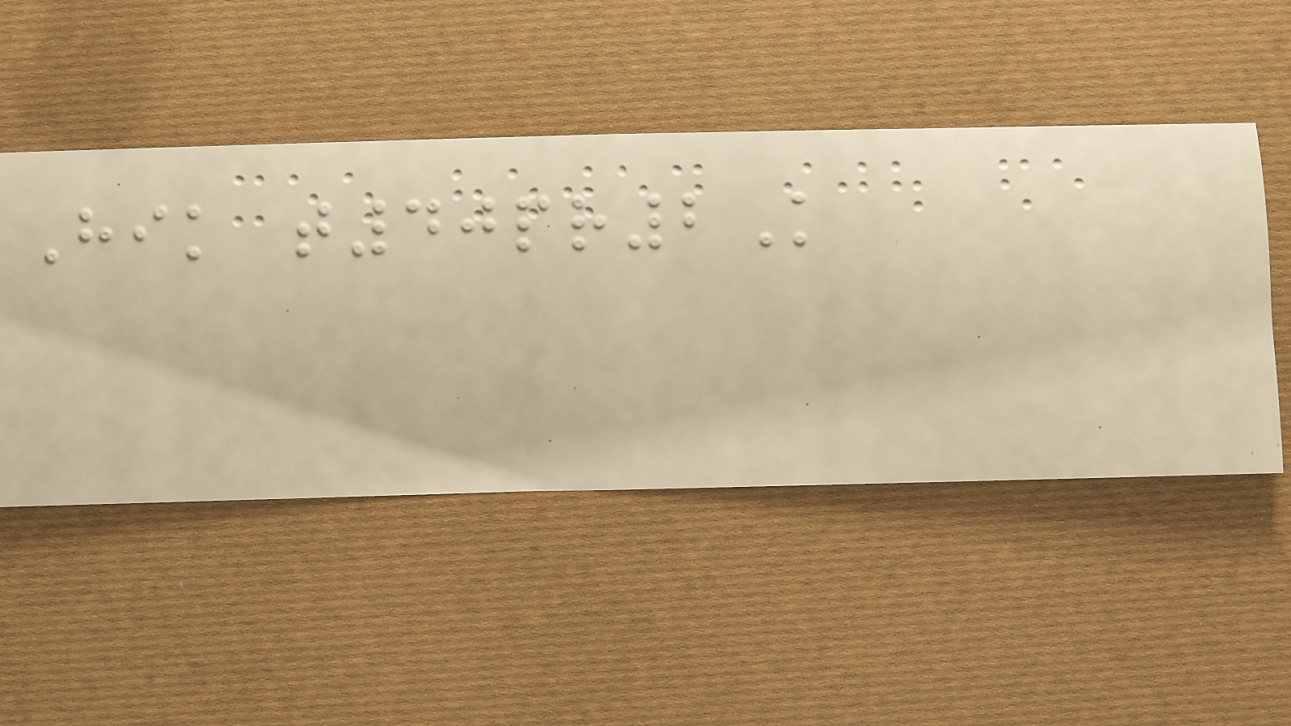Hik t40pr2K
